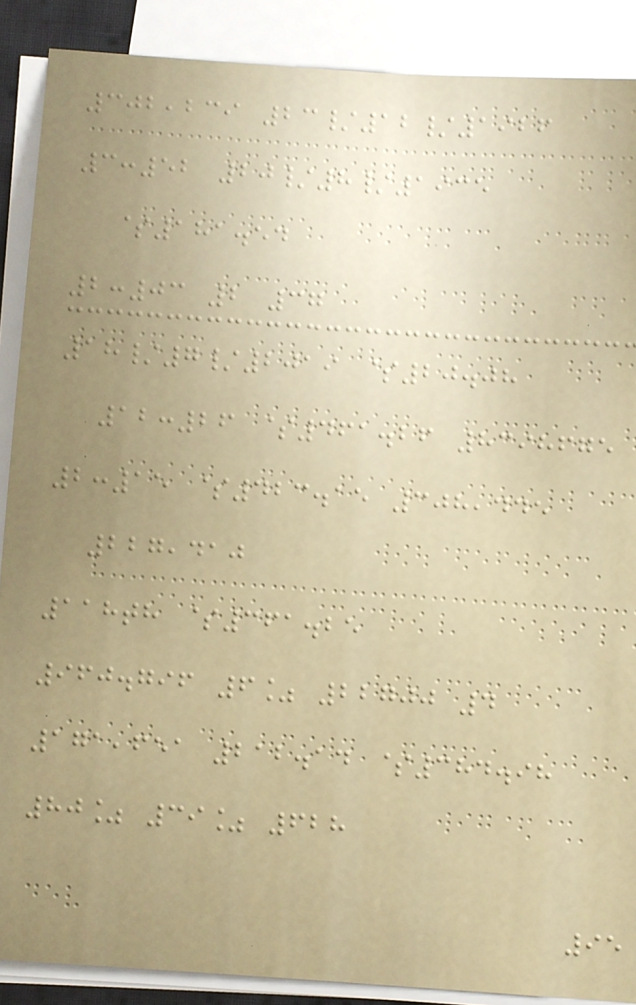302,239 23/12/1926
3:52 20/8/1935
$181.54
2:03 2 37
18/7/2019 $20.08
12:26 $461.26 8398675
2:15 $423.15 308,445
227,410
118th $361.25
960.796 6% 22700 4
171,651 212.14 $384.98
80% 39% 628
95
